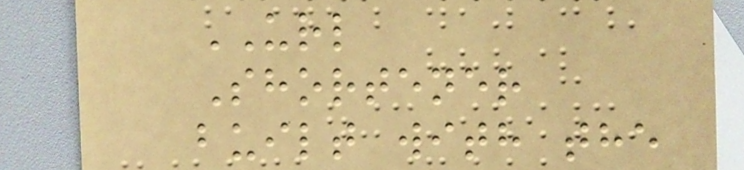URL
Shortener
built with the
